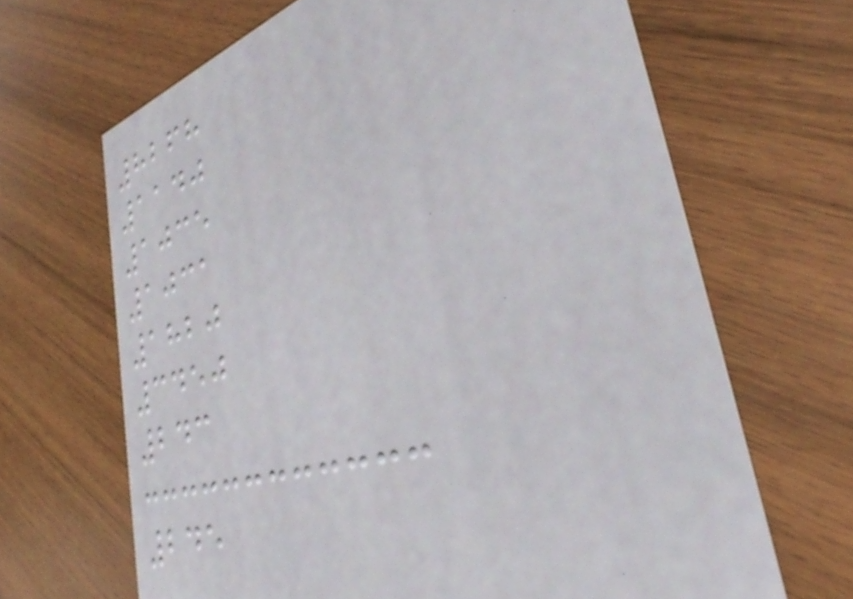8268
1140
1035
1031
1820
3450
243
245
